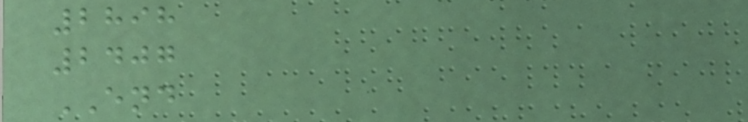2898
2407
END
